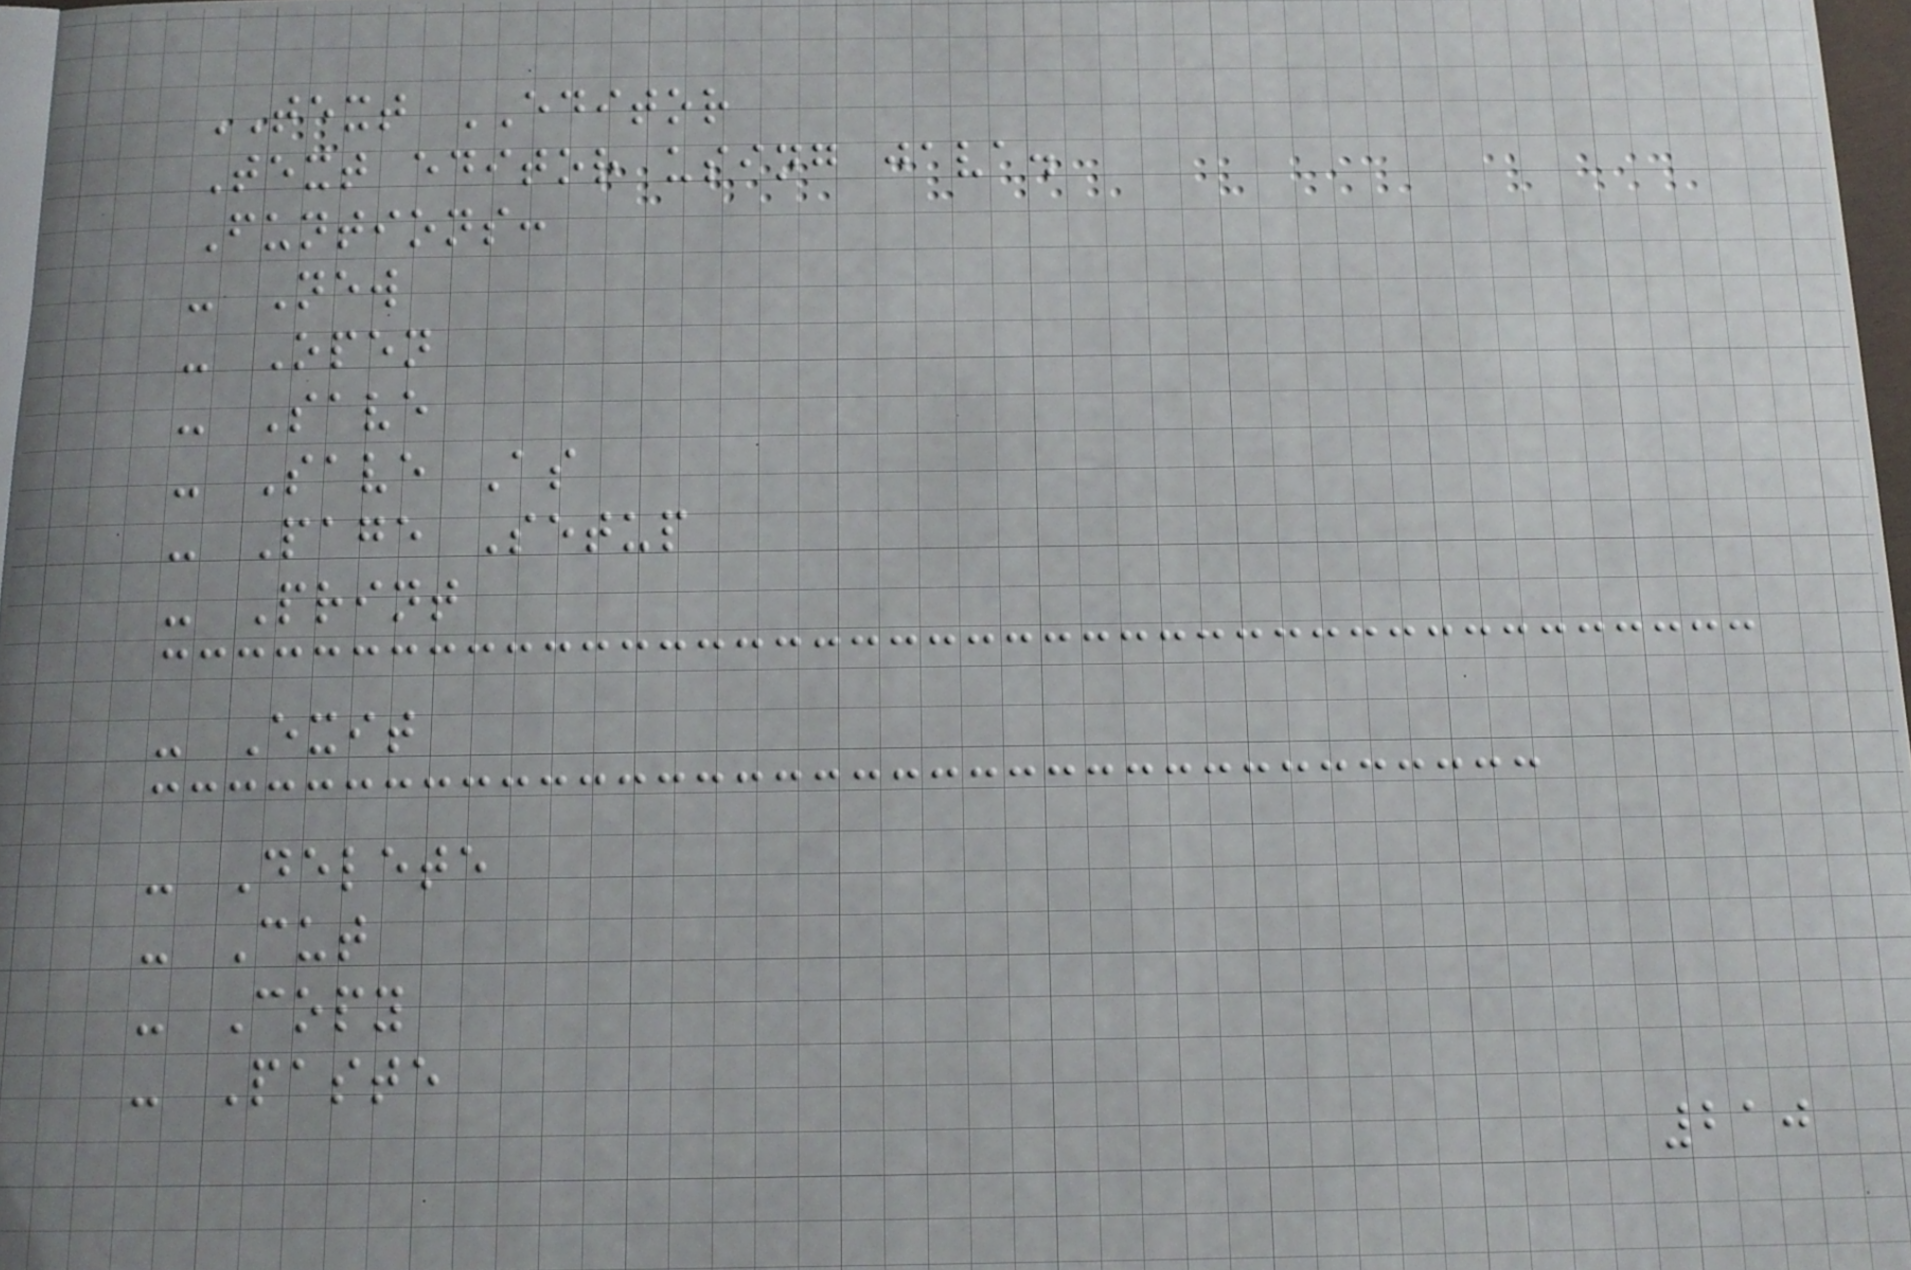TEXT EDITOR
Text editor using java.
Funtions:
- New
- Open
- Save
- Save As
- Page Setup
- Print
- Exit
- Delete
- Cut
- Copy
- Paste
210
